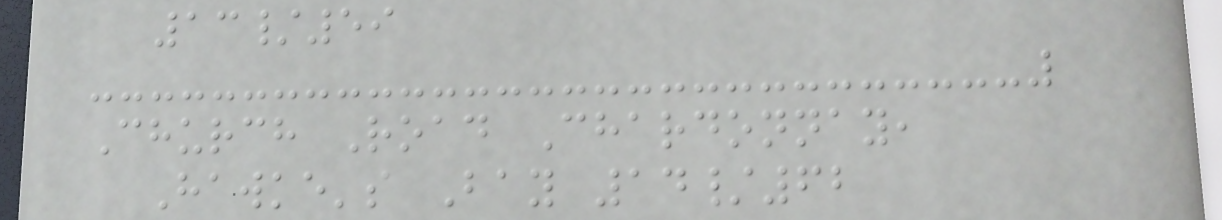13/59
Church Road Chardonnay,
Hawke's Bay 14/62
